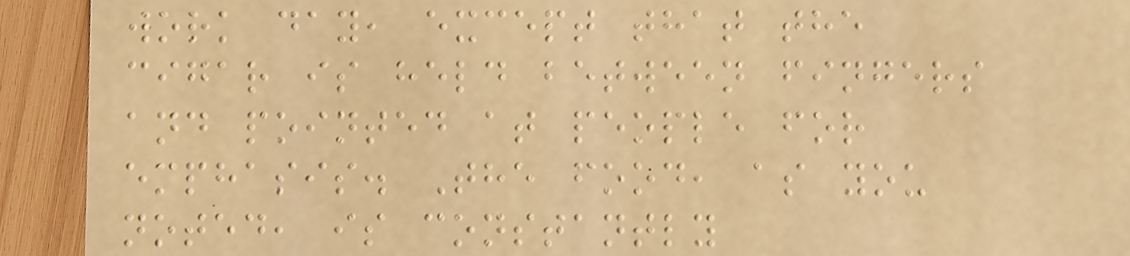work day, except that the
cigar is held between fingers
and pointed at people for
emphasis. The food, as you
noted, is constantly
